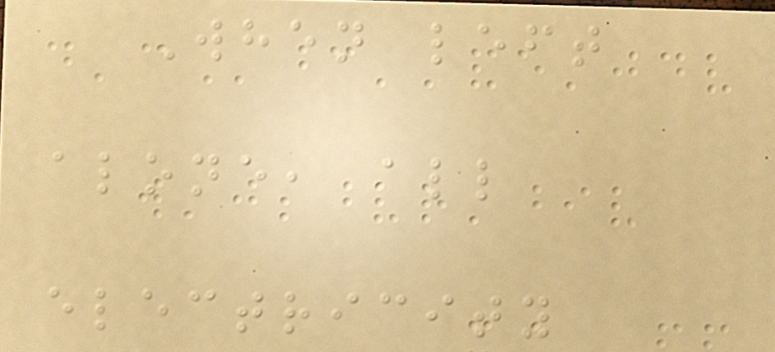When left
alone, all
electricity
